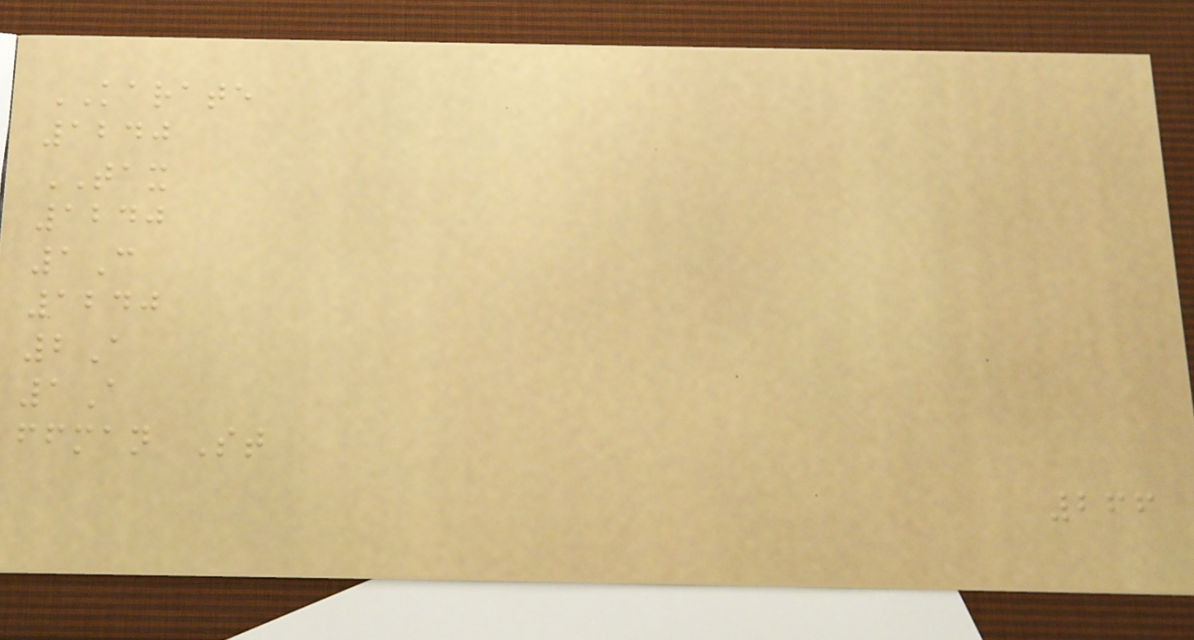KARATE
1240
TAX
1240
1C
1240
2A
1A
ffman St
266
